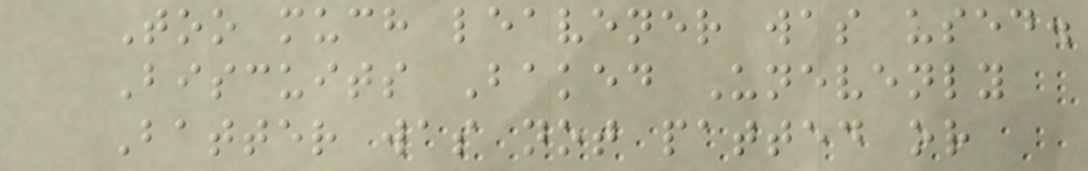Too much leavener was used.
Biscuits Baked Unevenly
Batter was not patted or
